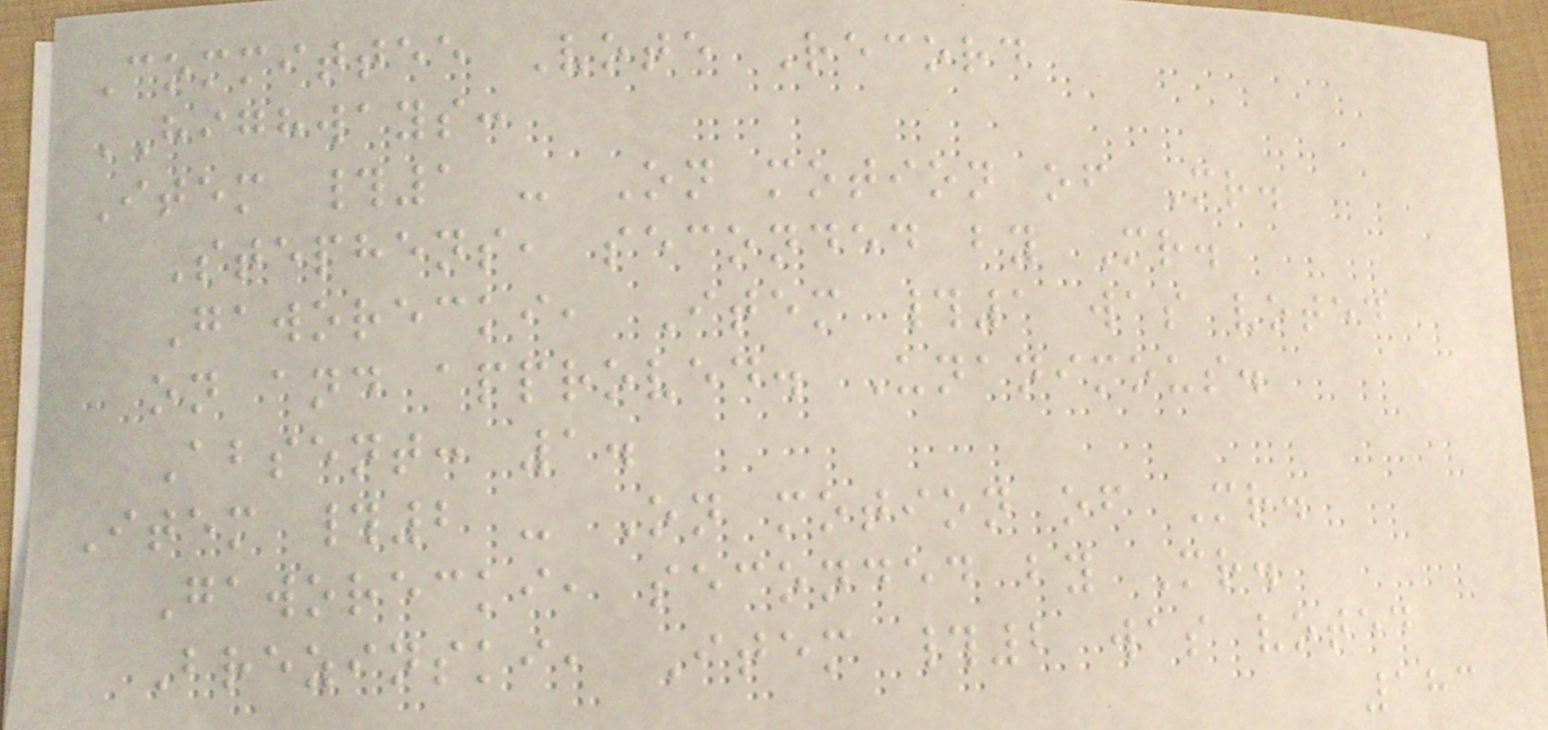Committee Vote Record
HIGHWAYS:
Item #1 - On motion of Mr.
Stephens, seconded by Mr.
Gaworecki, Item #1 was voted
on and approved. Unanimous.
Absent: 1.
Item #2 - On motion of Mr.
Gaworecki, seconded by Mr.
Brezinski, Item #2 was voted
183
